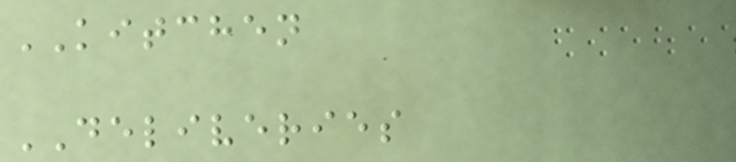KITCHEN
DELIVERIES
